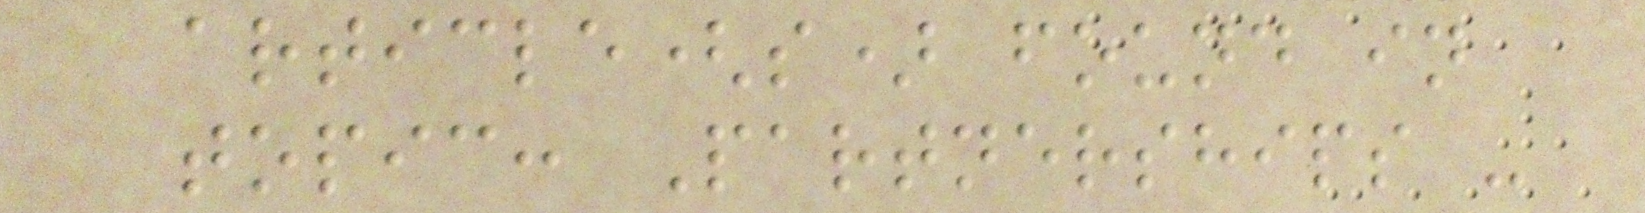article(s) found in
topic: Partnerships -
